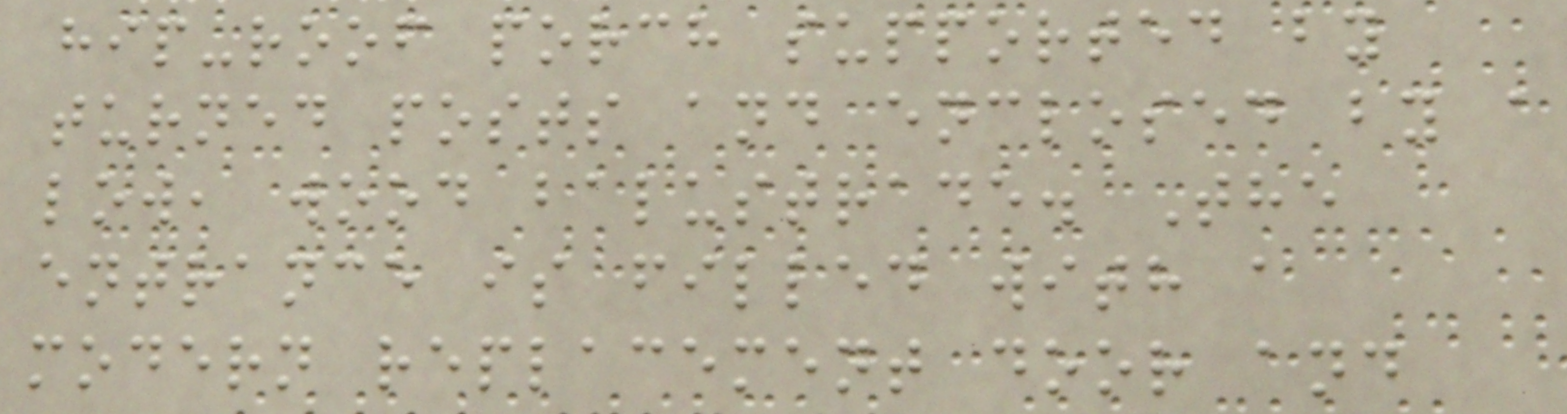hip-roof porch supported by
turned posts and enclosed by a
low, wood balustrade. The
entrance is filled with a
modern replacement door and
